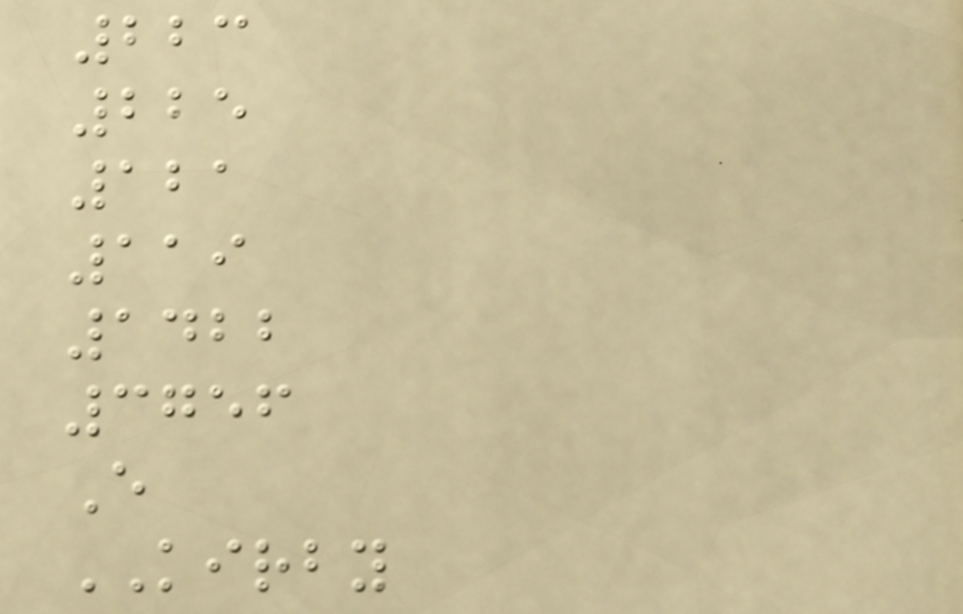223
225
121
119
1422
3756
E
KIRBY
